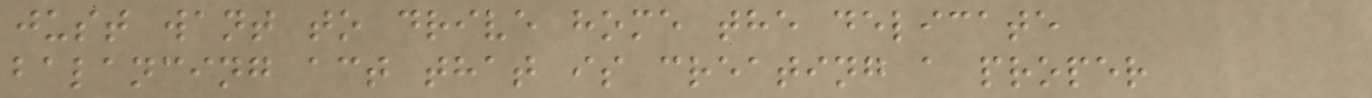just want to drive home the delicate
balancing act that is creating a proper
